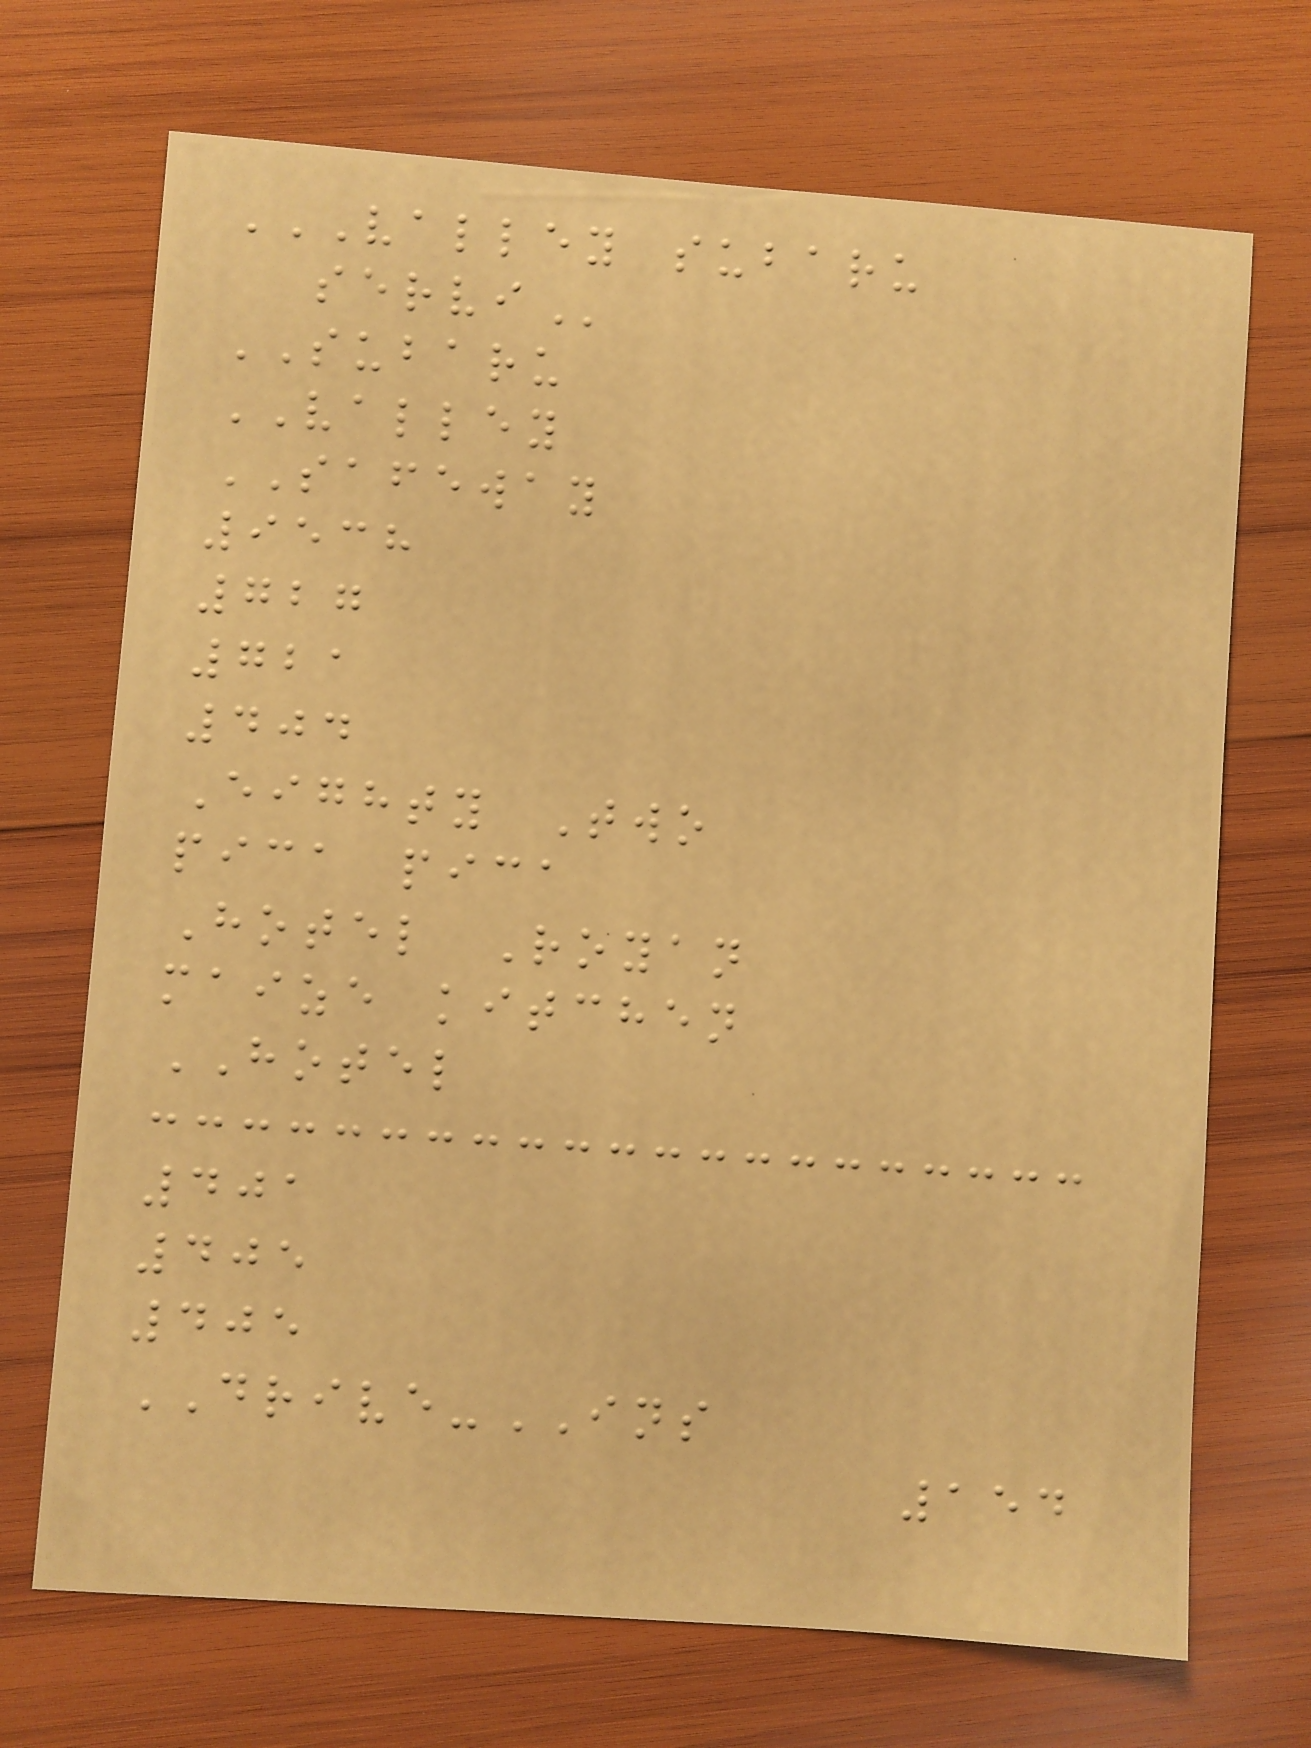VALLEY SUBARU
SERVI
SUBARU
VALLEY
SAFEWAY
9538
727
721
404
Eighty Two
pica pica
Hotel Royan
maize kitchen
HOTEL
401
405
405
DRIVE-INS
154
